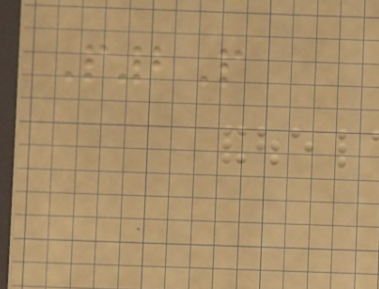P2P
